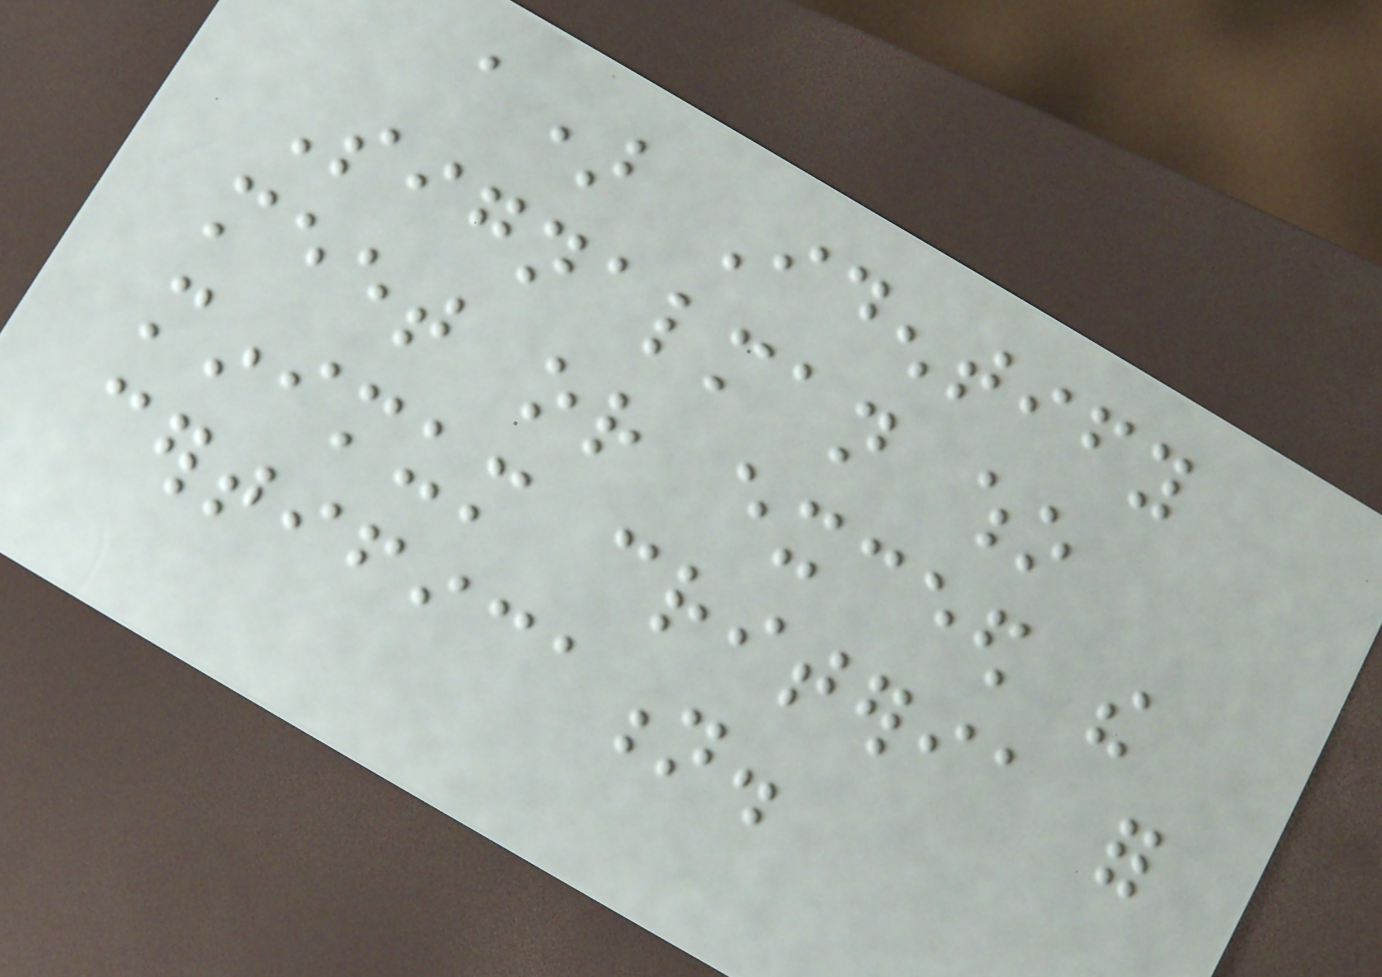a) Identify
Signalman who
meet or exceed the
minimum criteria for
certification.
